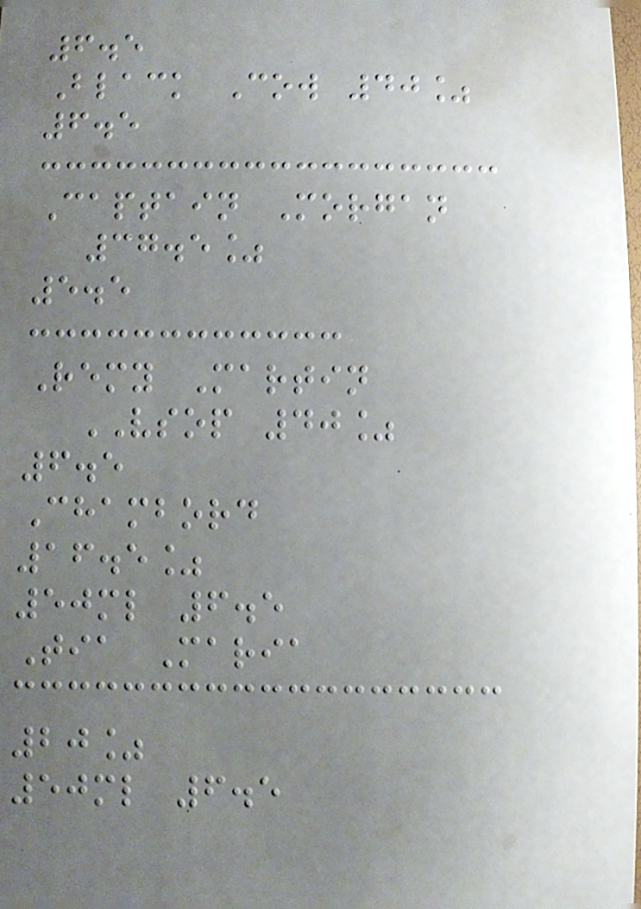6.5
Black Cow 40%
6.5
Captain Morgan
37.5%
5.5
Remy Martin
VSOP 40%
6.5
Chambord
16.5%
50ml 6.5
Tia Maria
20%
50ml 6.5
